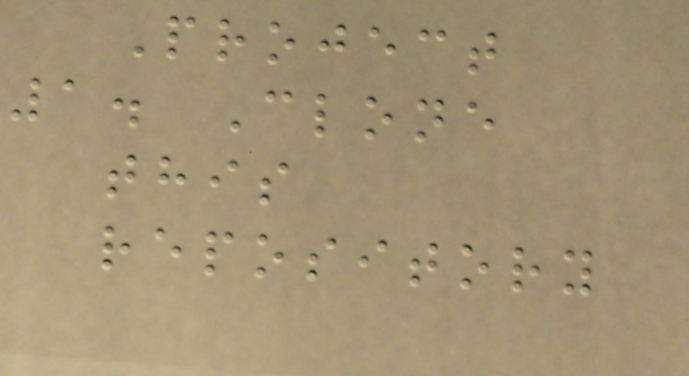Project
1. Clone
this
repository
